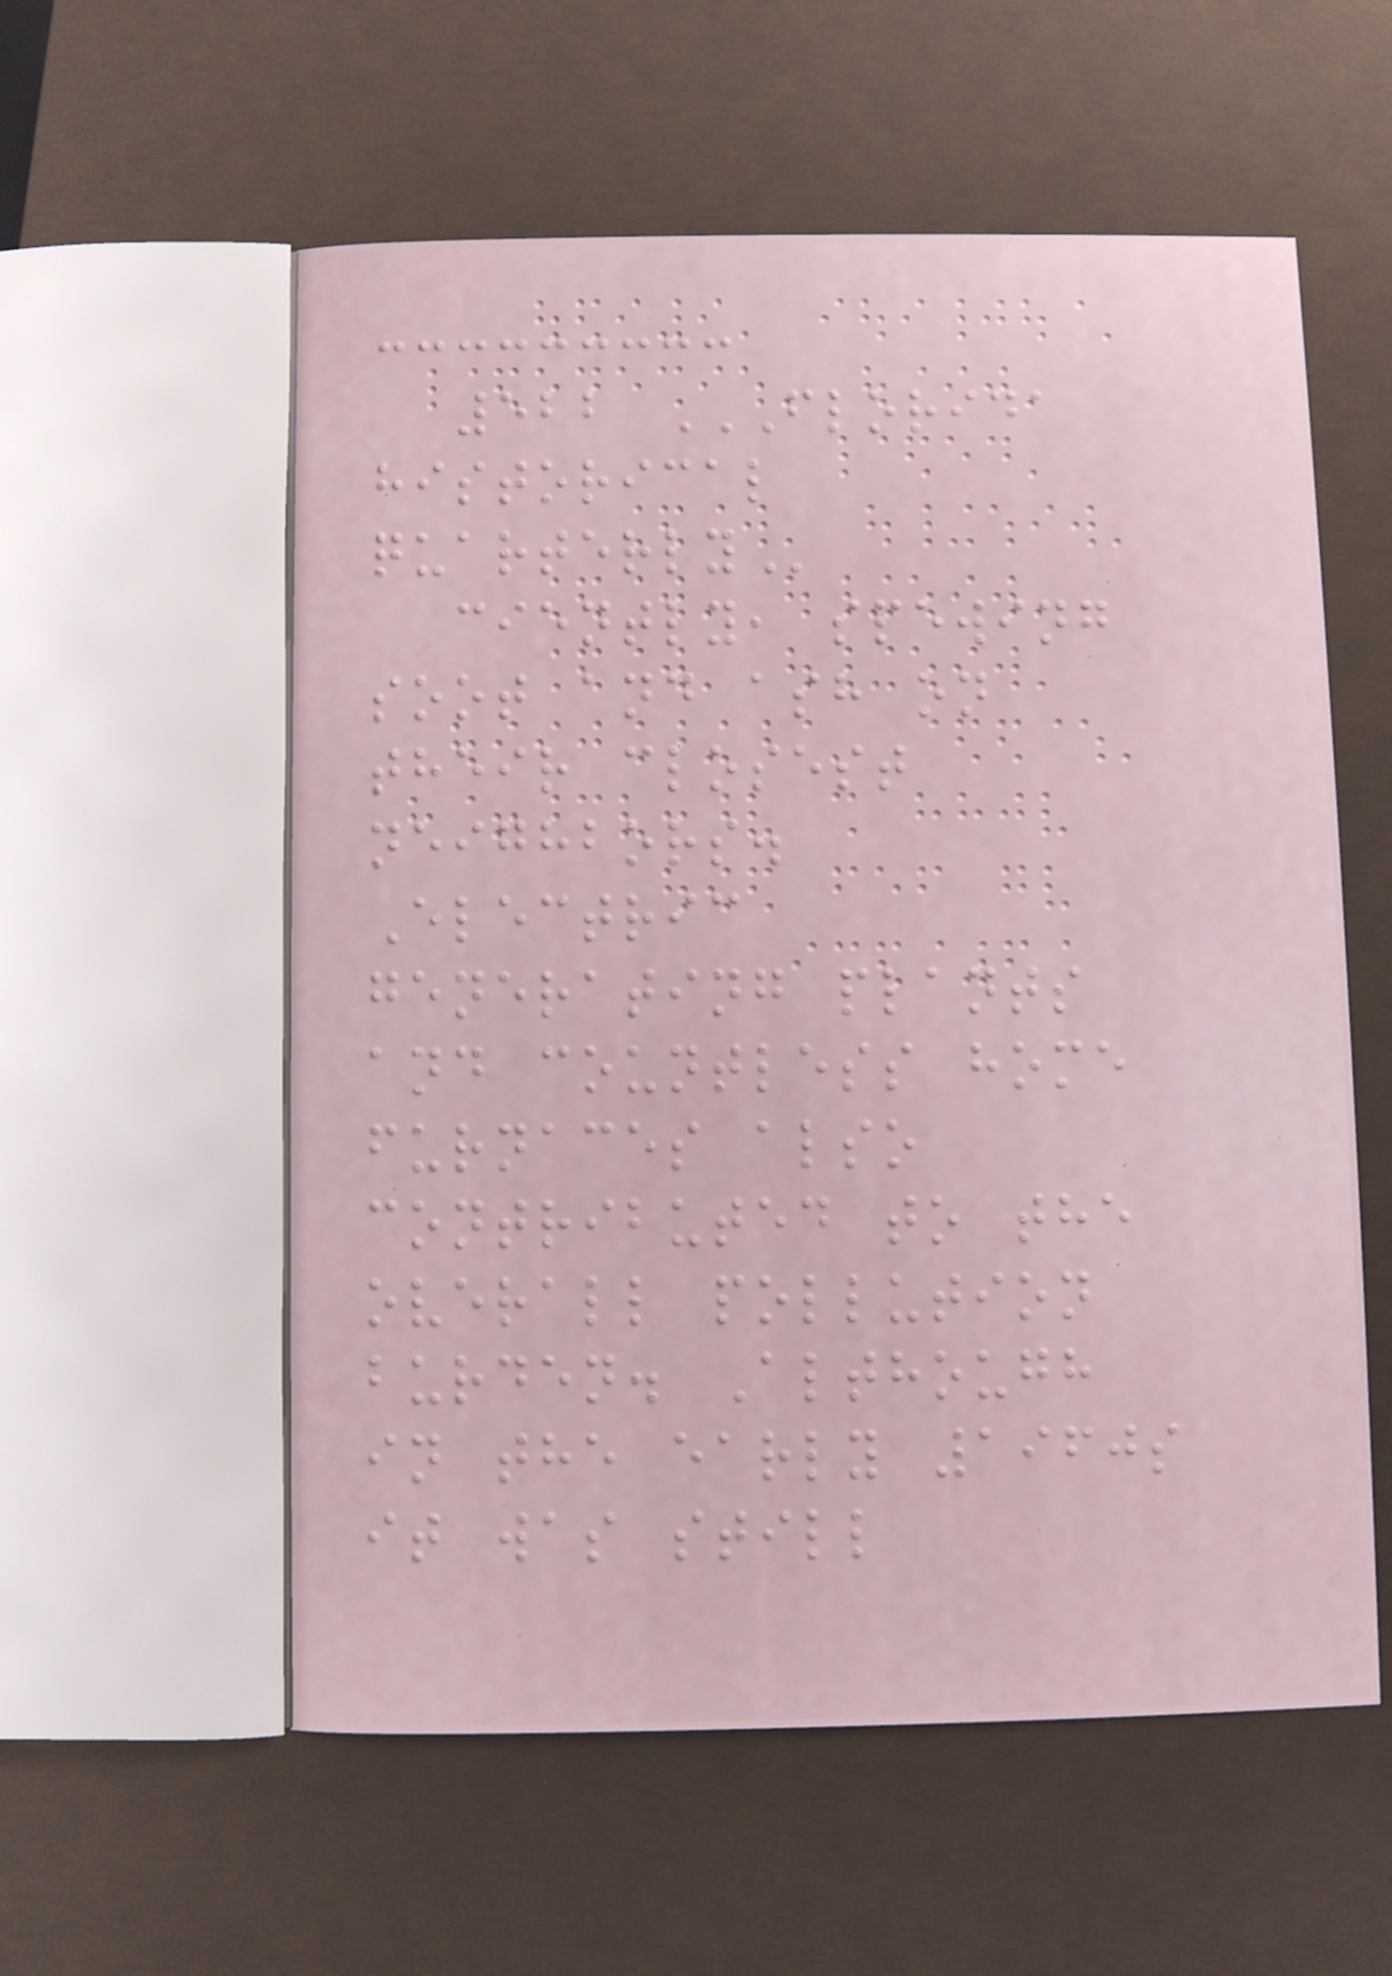522 FLORIDA
HISTORICAL
QUARTERLY
ciently, spewing
soot and ash on
their closest
neighbors.
Electric
generating plants
and countless home
furnaces also
contributed to the
overall pollution
burden. Although
in the early 1960s
it was still
